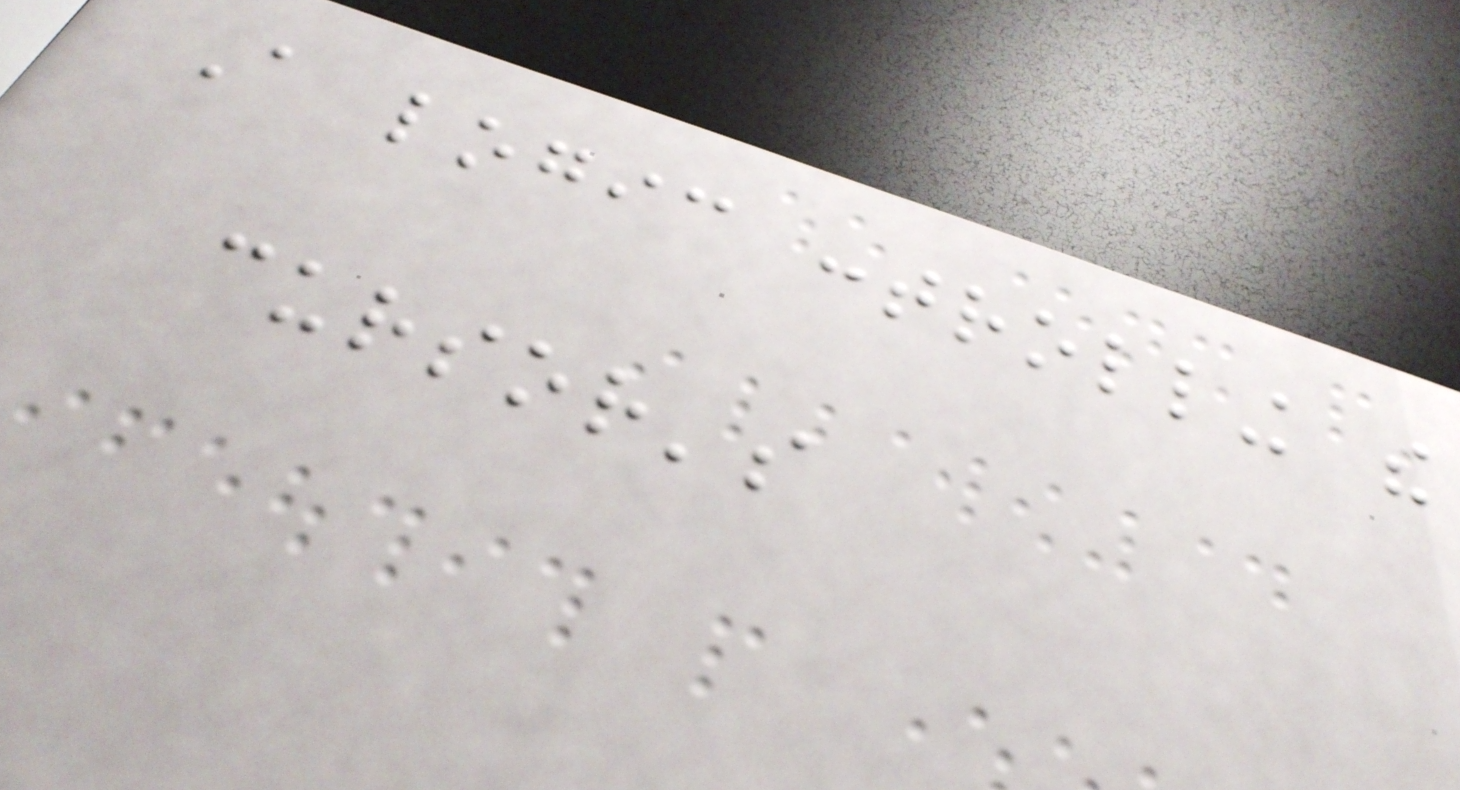A logic controlling the
cursor's
